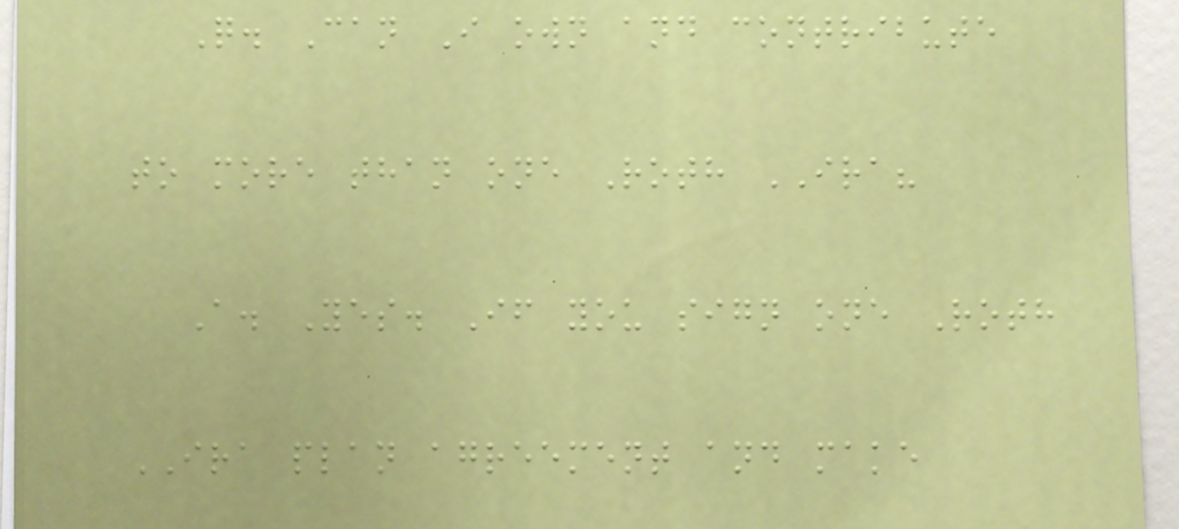Q. Can I own and contribute
to more than one Roth IRA?
A. Yes. If you sign one Roth
IRA plan agreement and make
